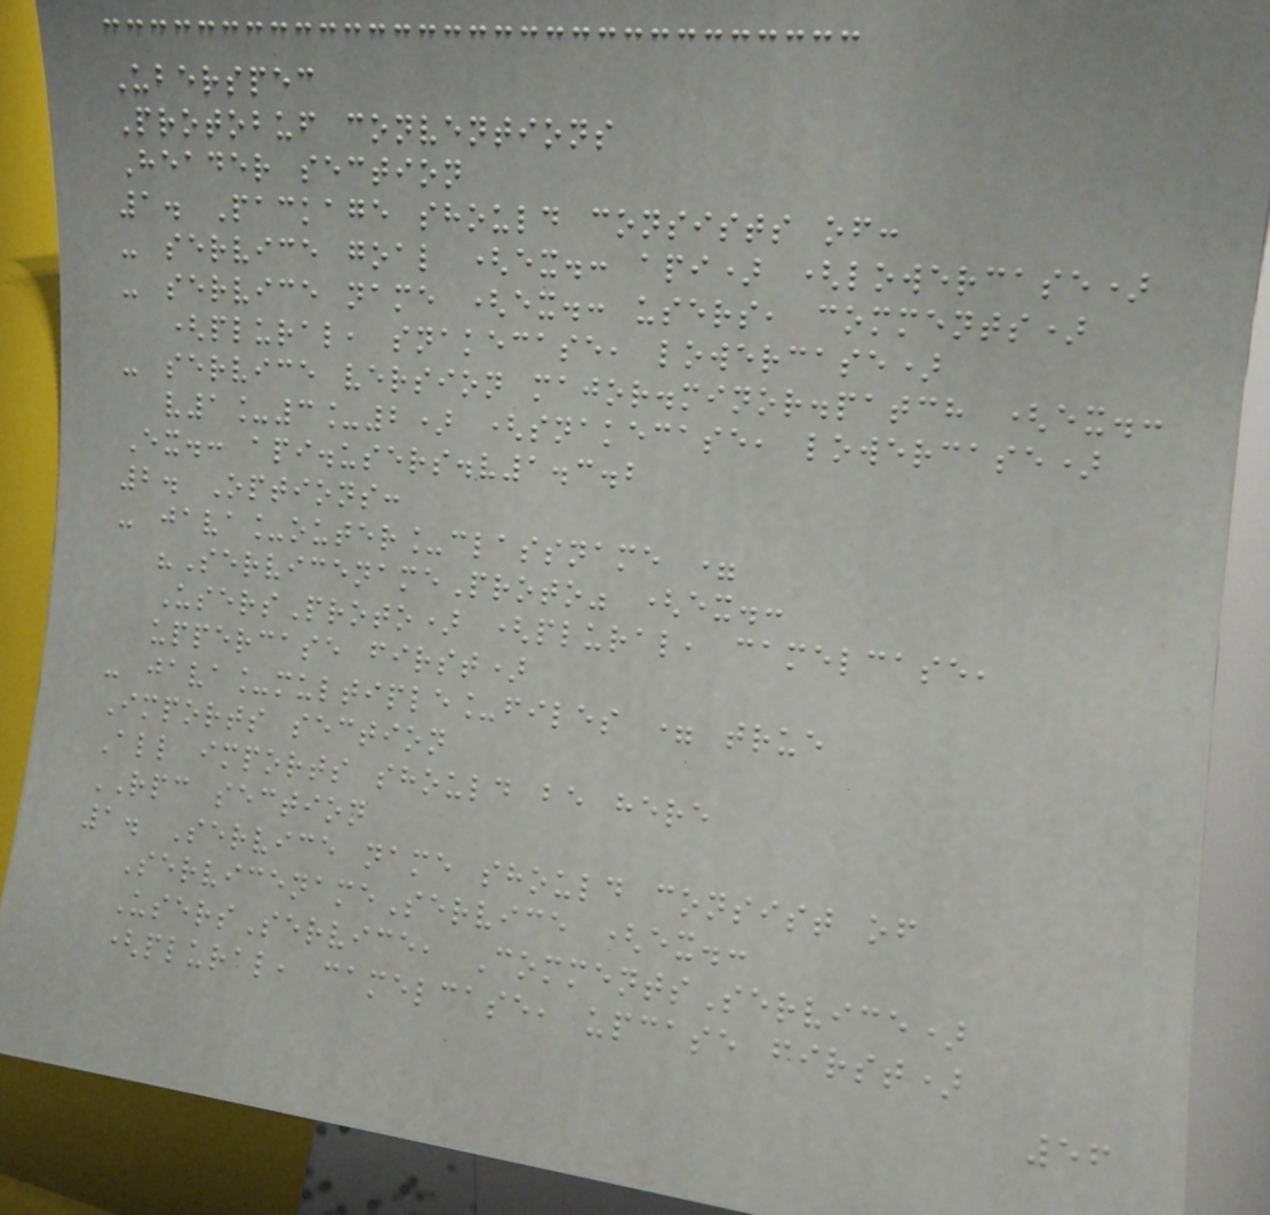Uberspec
Protobuf conventions
Header section
1. Package should consists of:
- service goal (ex.: api) (lowercase)
- service name (ex.: users, comments)
(plural, snakecase, lowercase)
- service version major.minor.patch (ex.:
v1_3_2) (snakecase, lowercase)
Ex.: api.users.v1.3.2
2. Options:
- java_outer_classname =
"ServicenameProto" (ex.:
UsersProto) (plural, camelcase,
uppercase first)
- java_multiple_files = true
Imports section
All imports should be here
RPC section
1. Service name should consist of
ServicenameService (ex.:
UsersService, CommentsService)
(plural, camelcase, upcase first)
56
